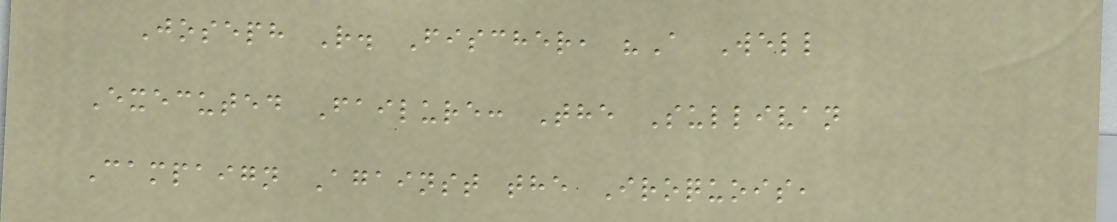Joseph R. Fischer, "A Well
Executed Failure: The Sullivan
Campaign Against the Iroquois,
